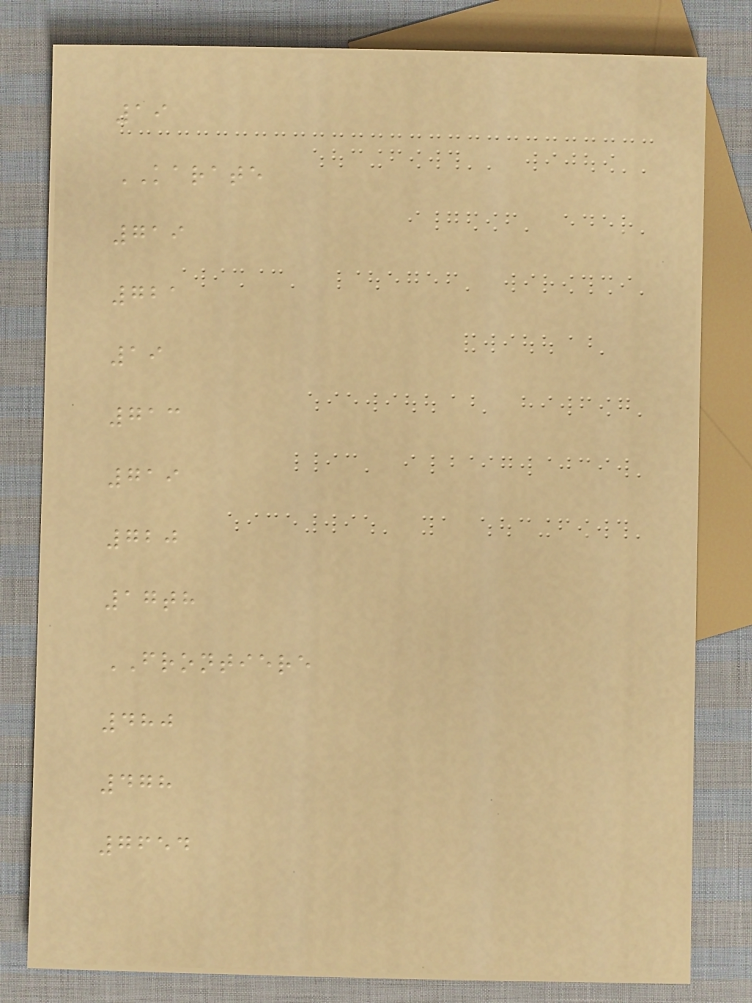19
KARATE
719
721
19
713
719
720
17th
FRONTIERE
480
478
7654
